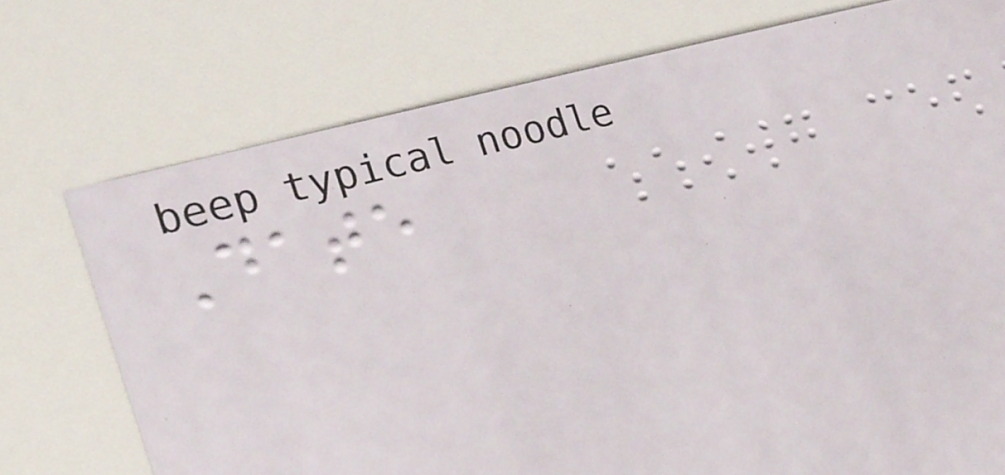Date
